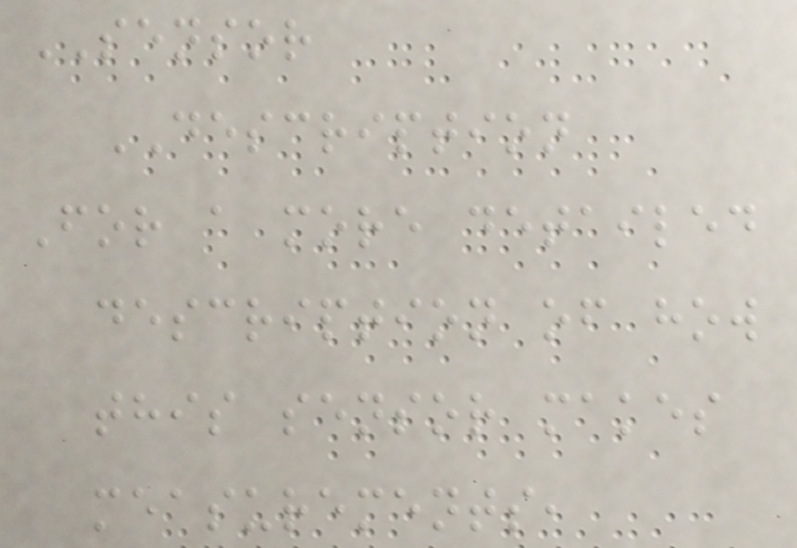SENSOR
DESCRIPTION
For a more detailed
description of how
this sensor makes
measurements,
